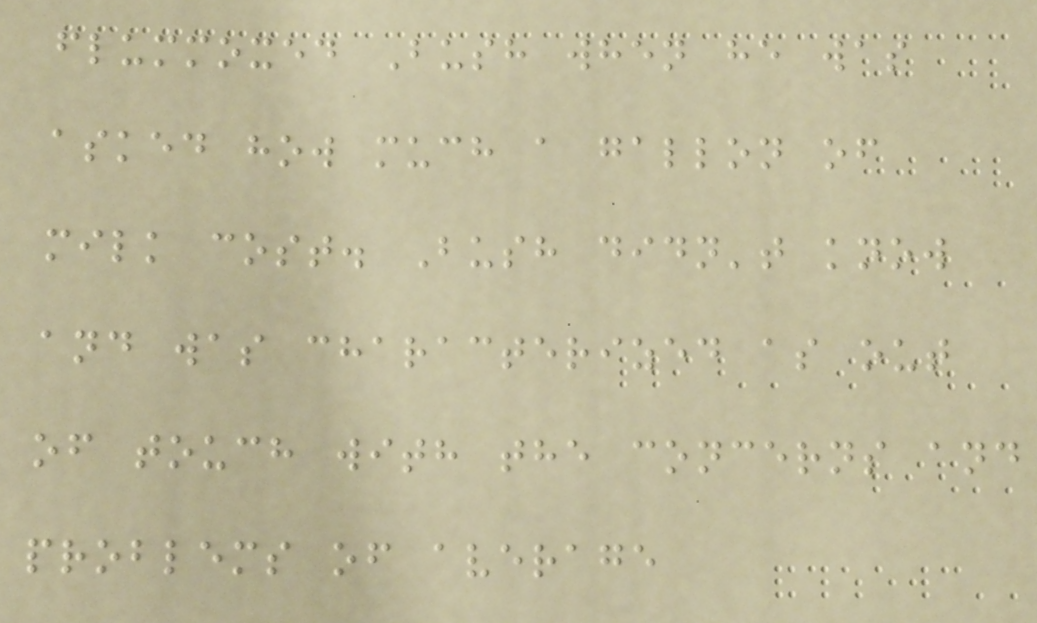flummoxed Bush when he was
asked how much a gallon of
milk cost. Bush didn't know
and was characterized as out
of touch with the concerns and
problems of average
